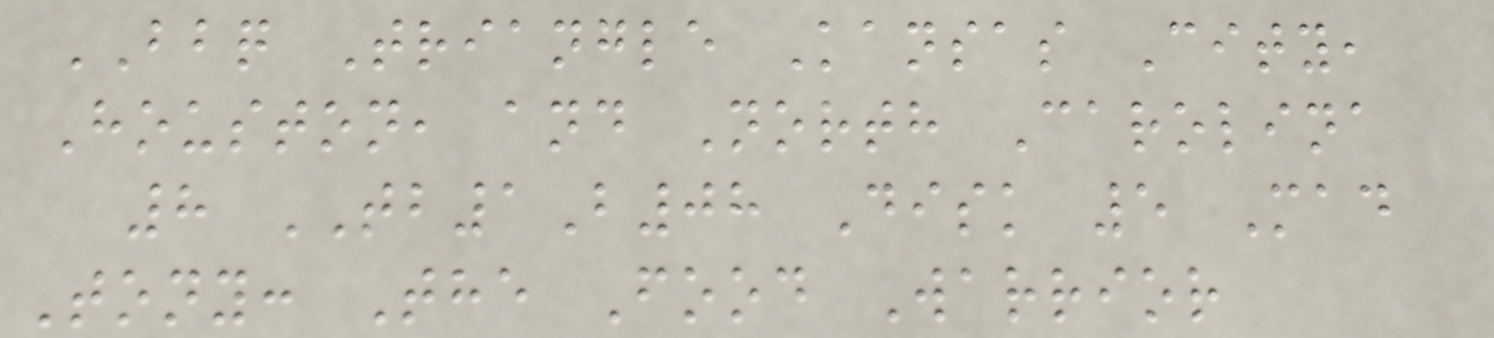BBQ Triangle Kansas City,
Houston, and North Carolina
8 TB1B08 Disk 5 Mad
Tony: The Food Warrior
